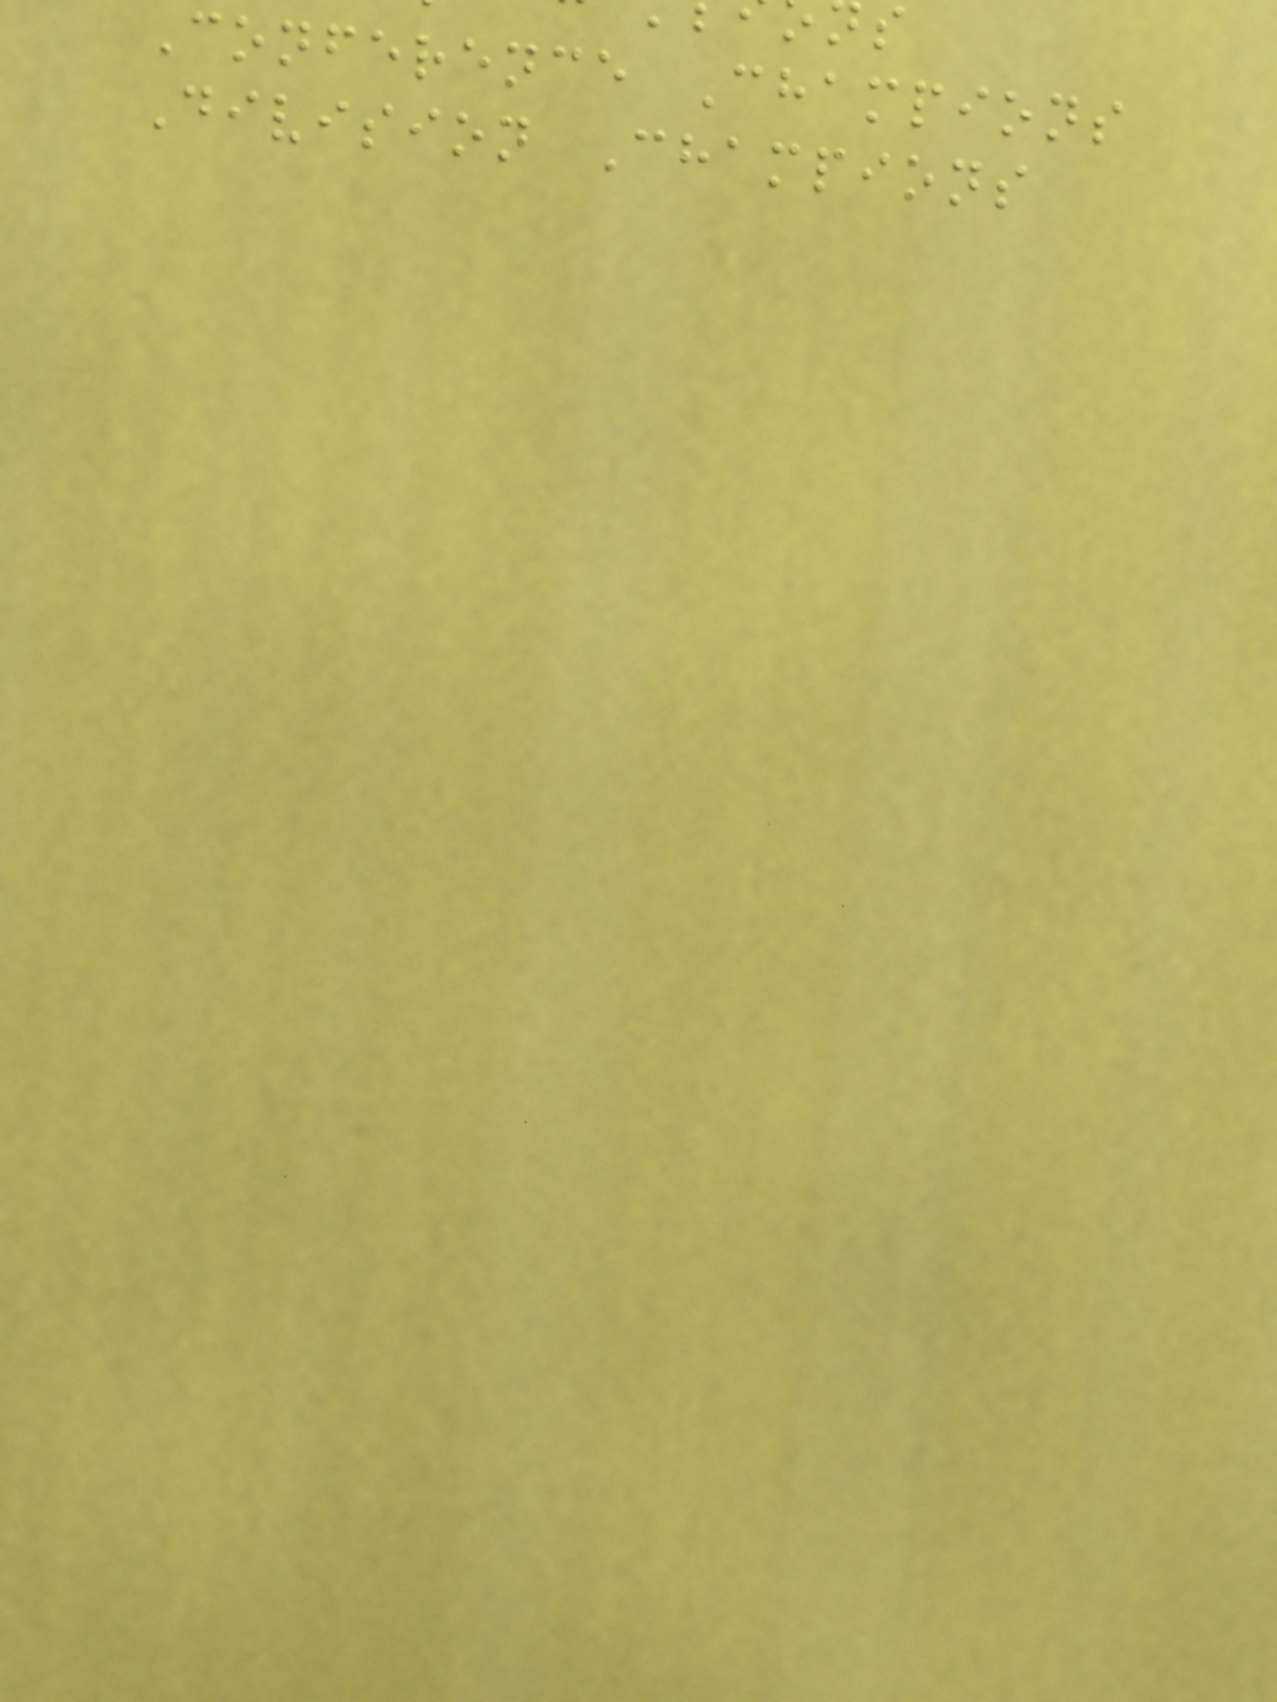Conference Champions
Division Champions
